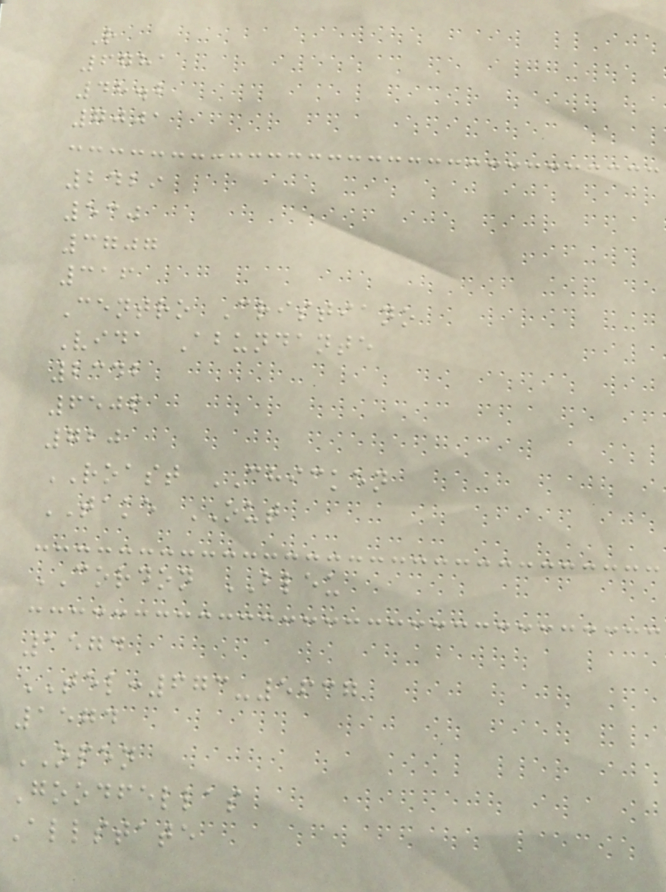R
6781
48.2
7001
2429
530
3707
316
Centro Cristiano
Vida Abundante
2342
6506
720
ROAST CHICKEN
TAKE OUT
CORDON BLEU
1574
TEL:673-5637
1574
OPEN
Goodfellas
Allstate
